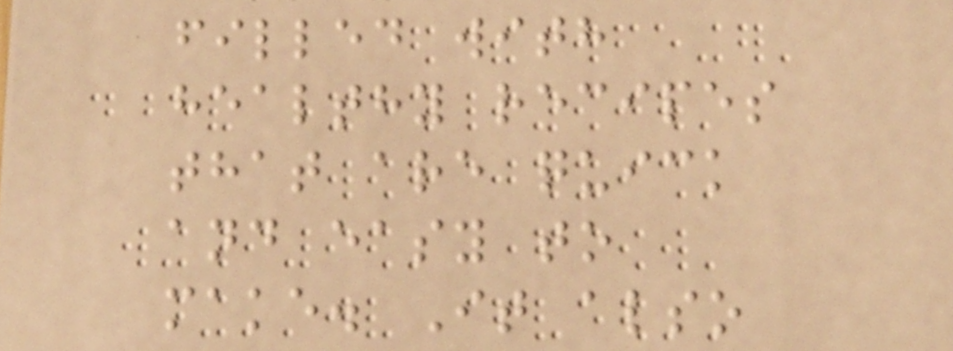filled with
healthy recipes
that are quick
and easy to
make. It also
